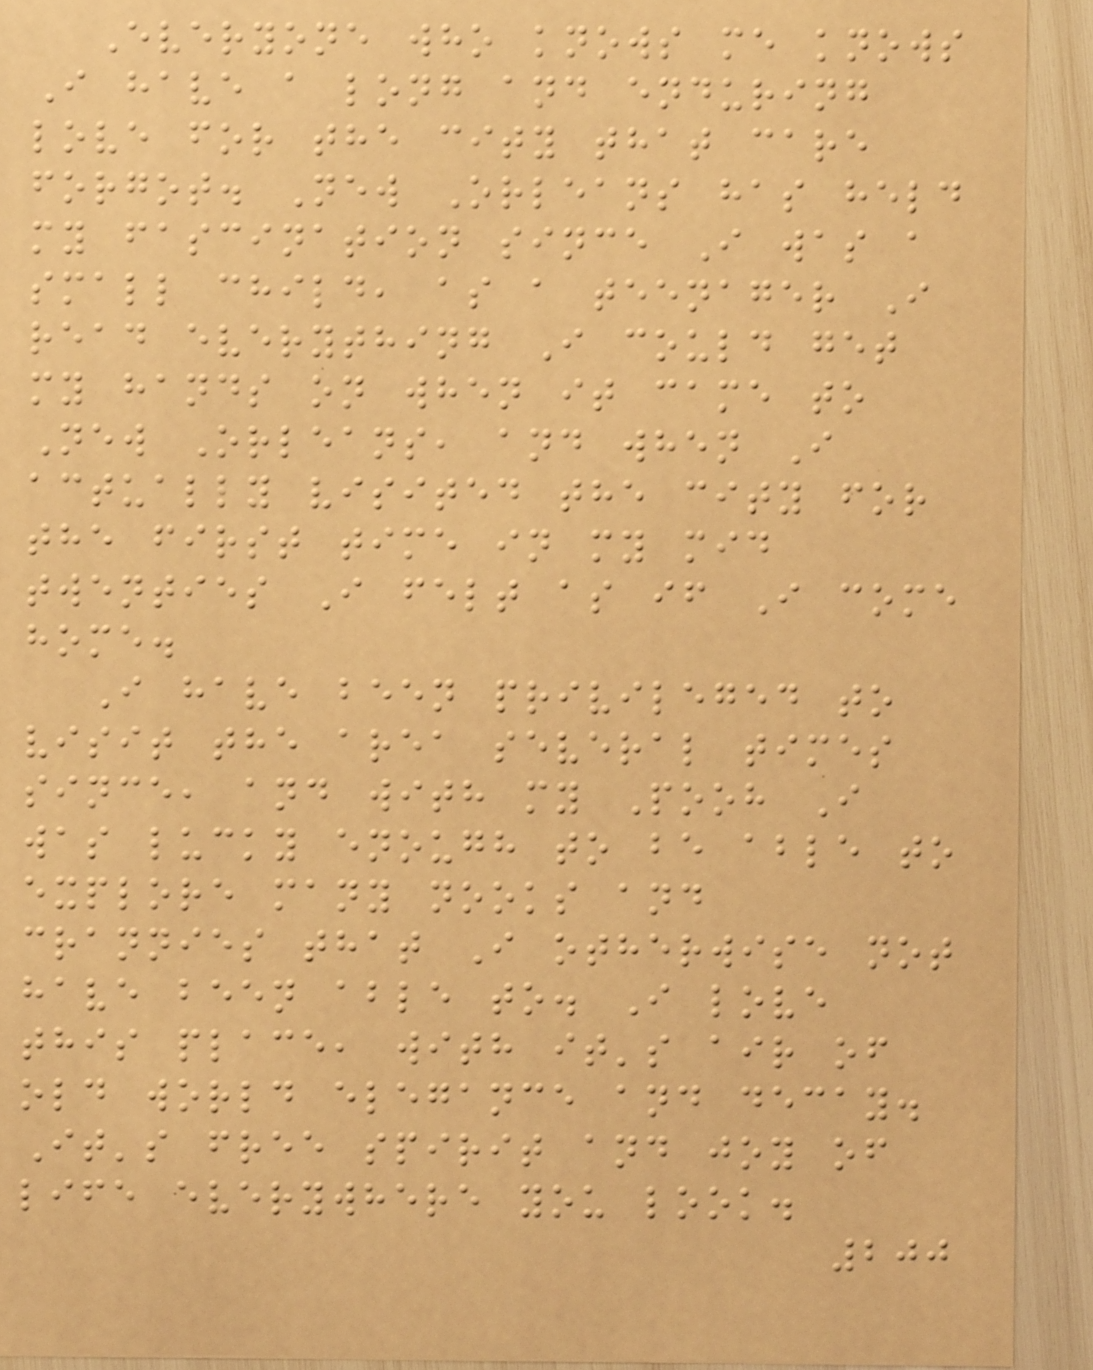Everyone who knows me knows
I have a long and enduring
love for the city that care
forgot. New Orleans has held
my fascination since I was a
small child, as a teenager I
read everything I could get
my hands on when it came to
New Orleans, and when I
actually visited the city for
the first time in my mid
twenties I felt as if I come
home.
I have been privileged to
visit the area several times
since, and with my Pooh I
was lucky enough to be able to
explore many nooks and
crannies that I otherwise not
have been able to. I love
this place, with it's air of
old world elegance and decay.
It's free spirit and joy of
life everywhere you look.
200
